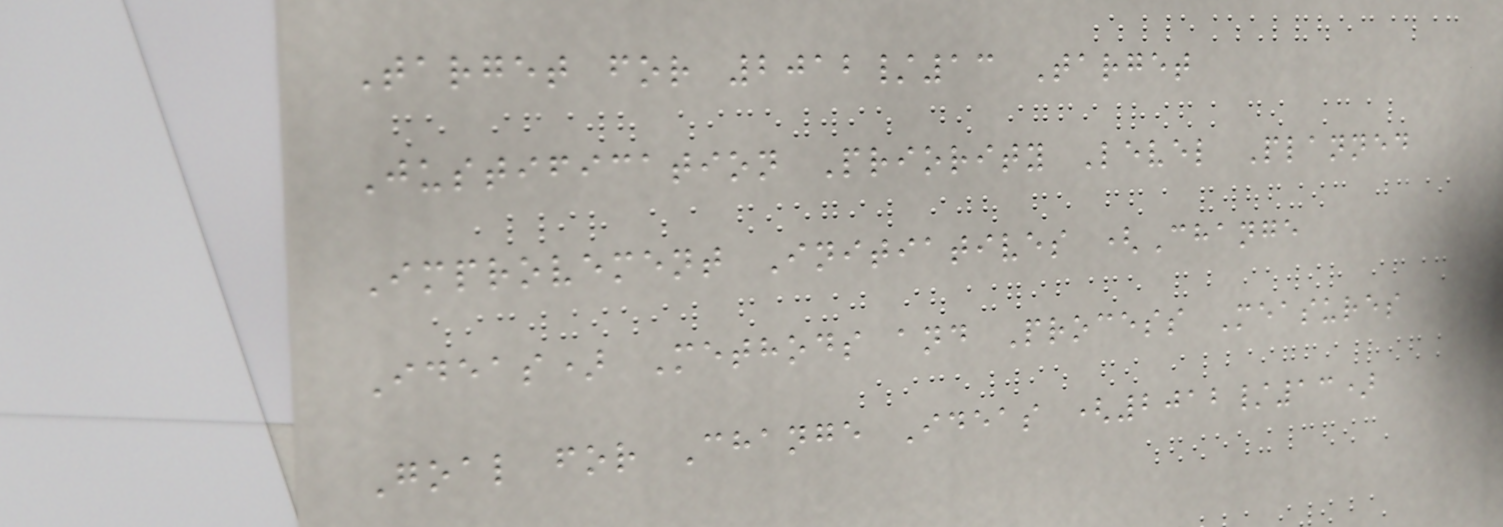Target for 2012/13 Target
Justification Priority Level Planned
Improvement Initiatives (Change
Ideas) Methods and Process Measures
Goal for Change Ideas (2012/13)
